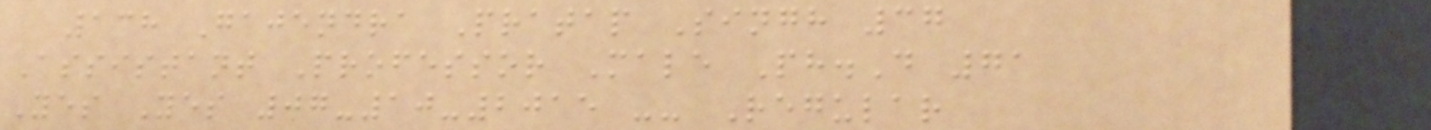138 Gajendra Pratap Singh 37
Assistant Professor Male Ph.D 71
Yes Yes 07-10-2015 -- Regular
